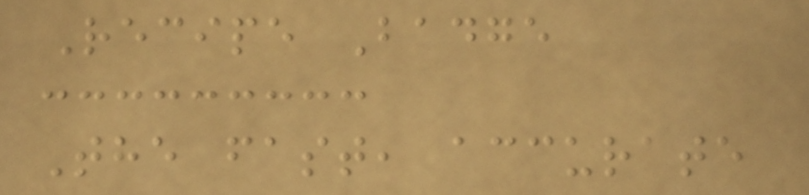Recipe Badge
The fast, accurate
